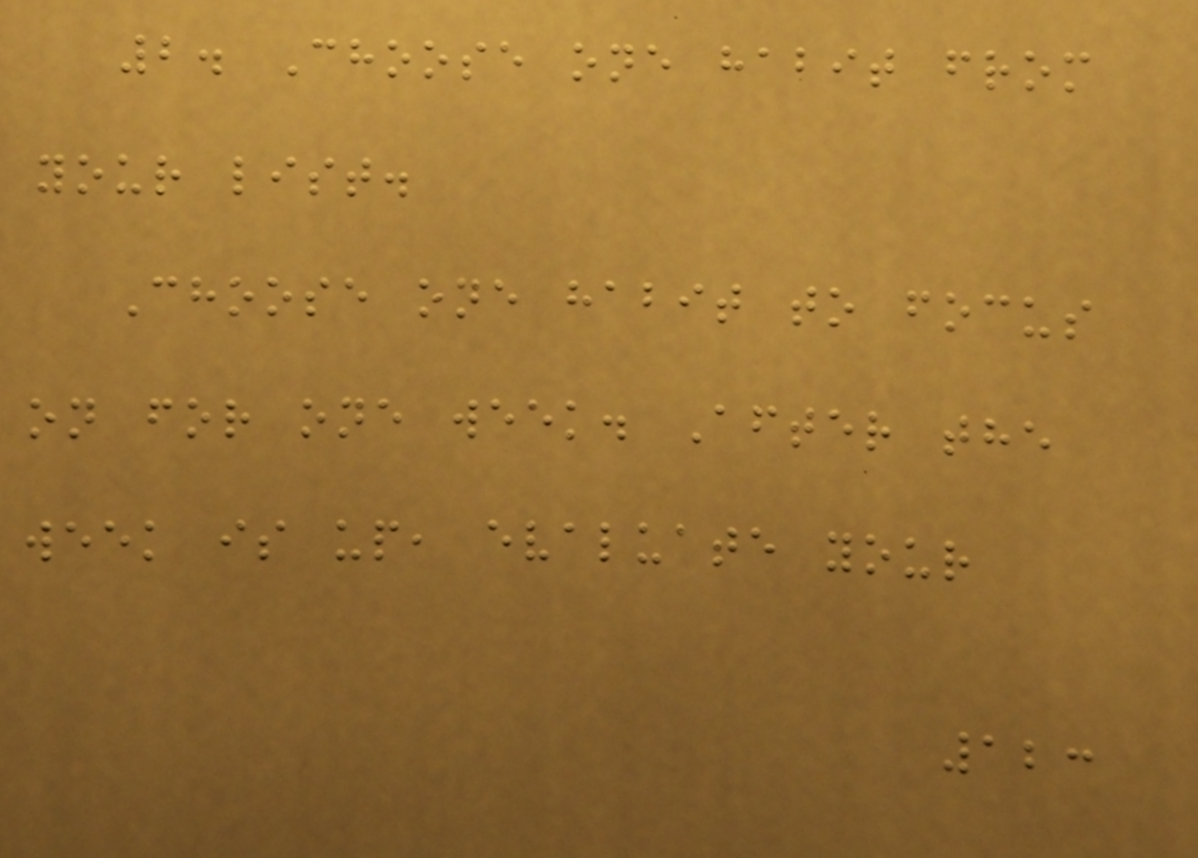2. Choose one habit from
your list.
Choose one habit to focus
on for one week. After the
week is up, evaluate your
123
